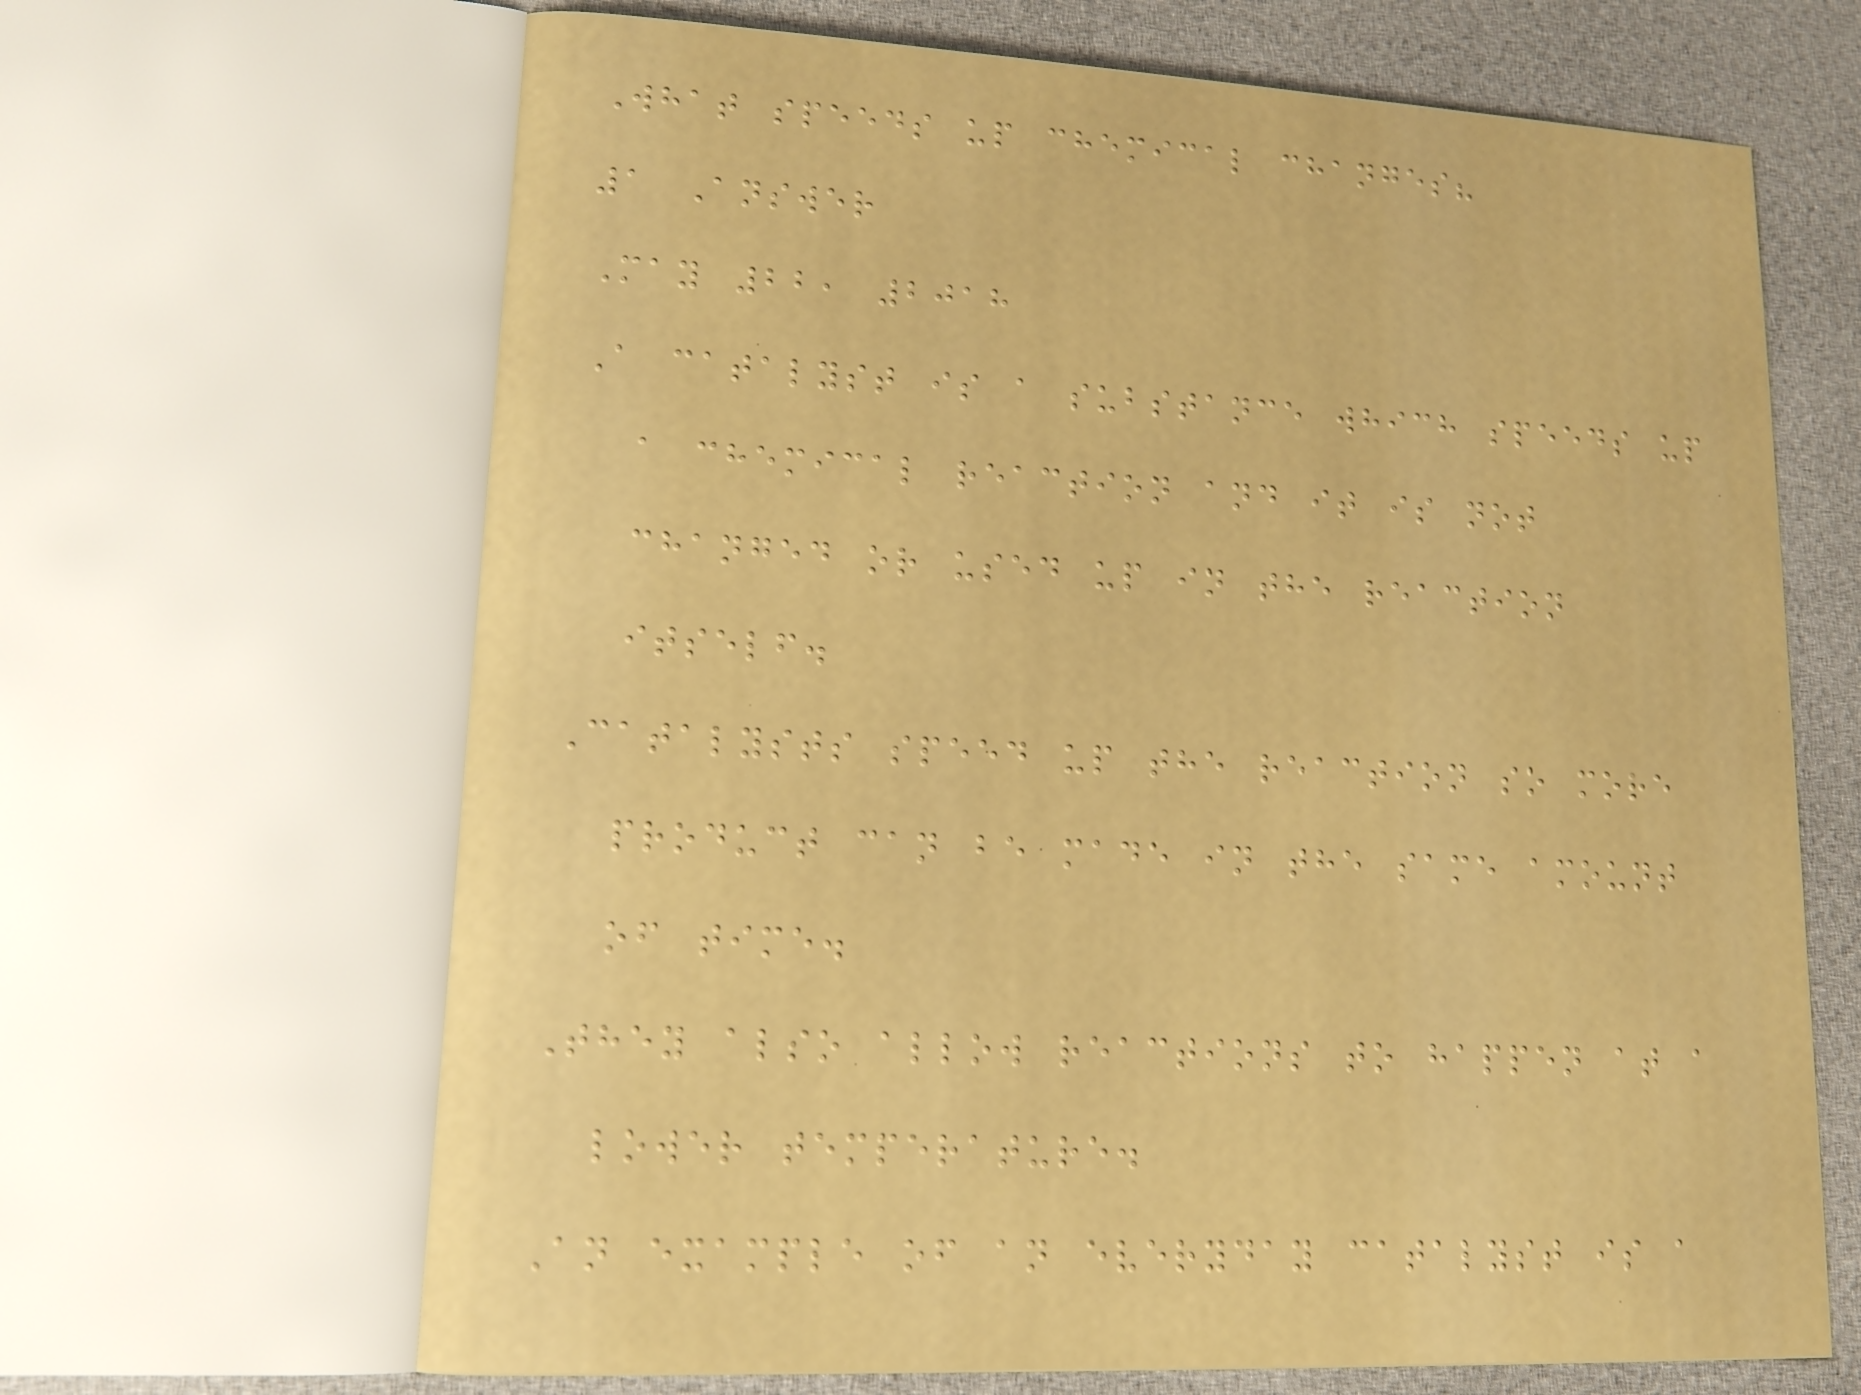What speeds up chemical changes?
1 Answer
May 22, 2018
A catalyst is a substance which speeds up
a chemical reaction and it is not
changed or used up in the reaction
itself.
Catalysts speed up the reaction so more
product can be made in the same amount
of time.
They also allow reactions to happen at a
lower temperature.
An example of an everyday catalyst is a
